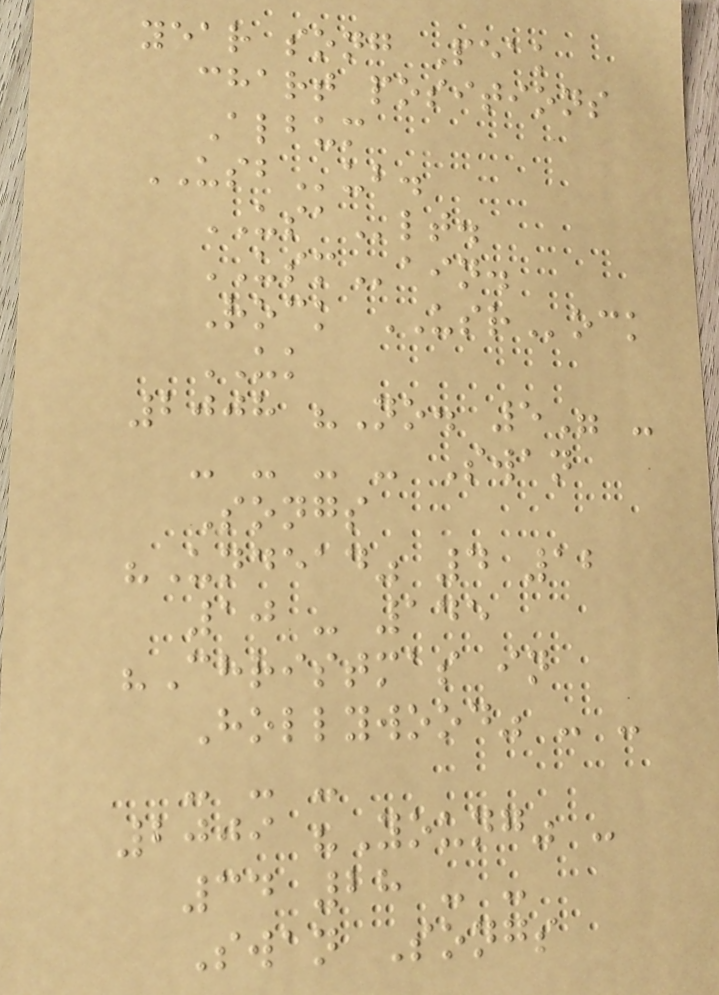year song Peak
chart positions
Album
USBub.
USAlt.
USMain.
Rock USRock
UK
2008 "No. 5" -
- - - - Swan
Songs
"Undead" 4 12
10 - 145
"Christmas in
Hollywood" - -
- - -
2009 "Young" -
34 28 - -
Swan Songs
